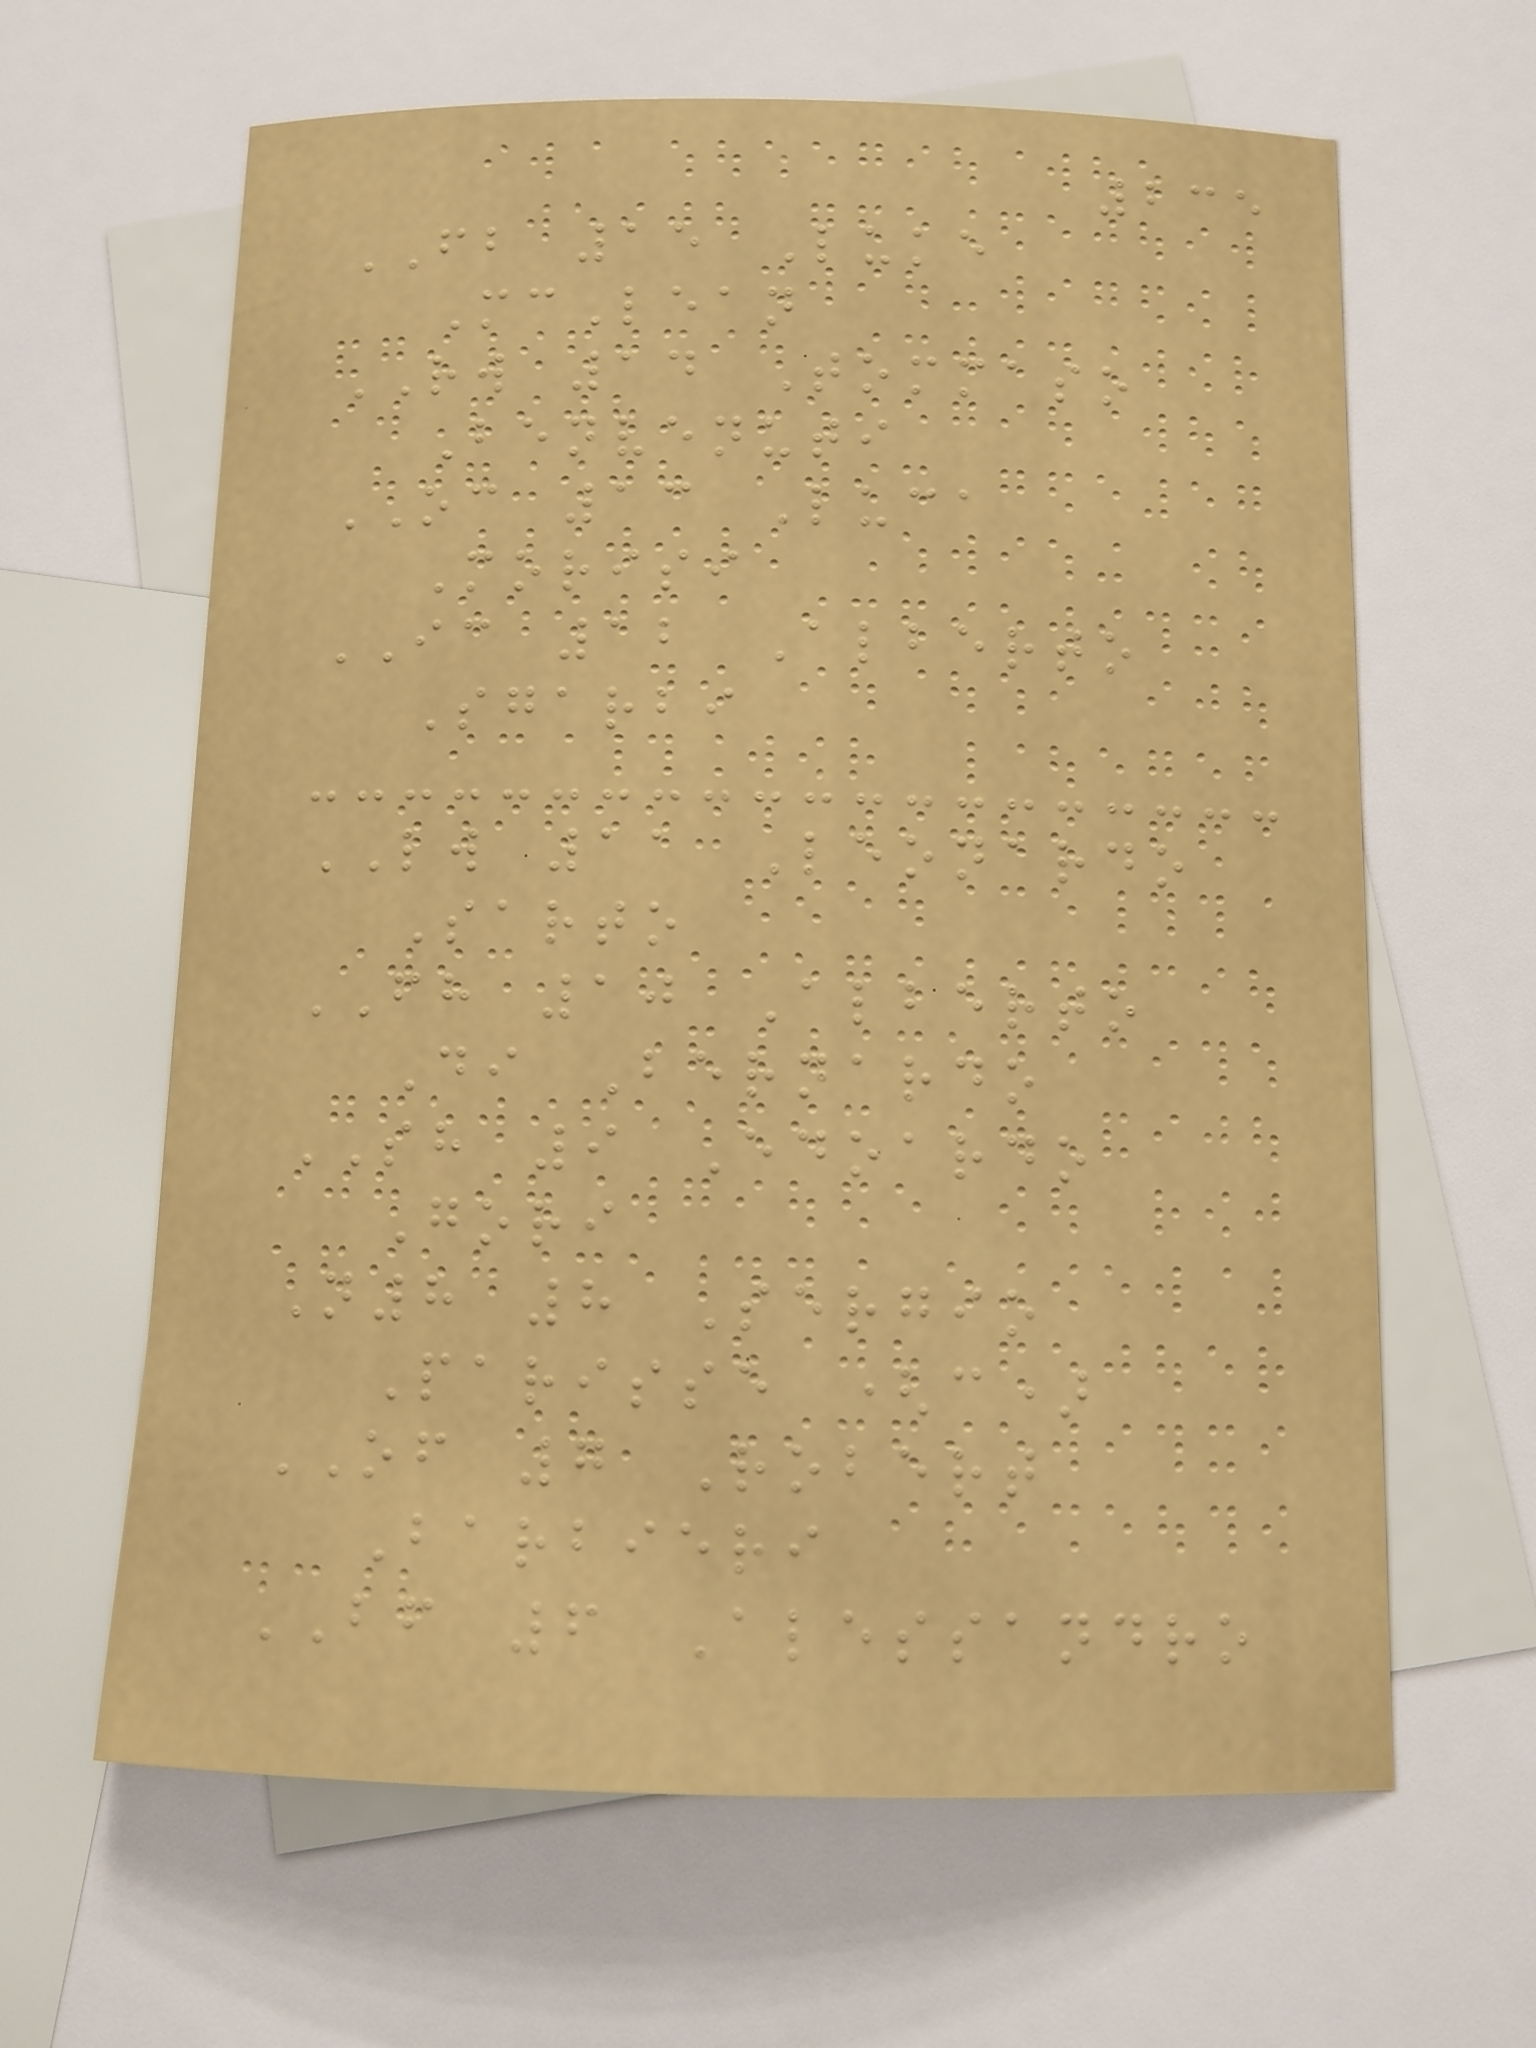235
FB 15 Luke
McLean
RW 14 Tommaso
Benvenuti
OC 13 Luca
Morisi
IC 12 Alberto
Sgarbi
LW 11 Leonardo
Sarto
FH 10 Alberto
Di Bernardo
SH 9 Edoardo
Gori
N8 8 Sergio
Parisse (c)
OF 7 Robert
Barbieri
BF 6 Alessandro
